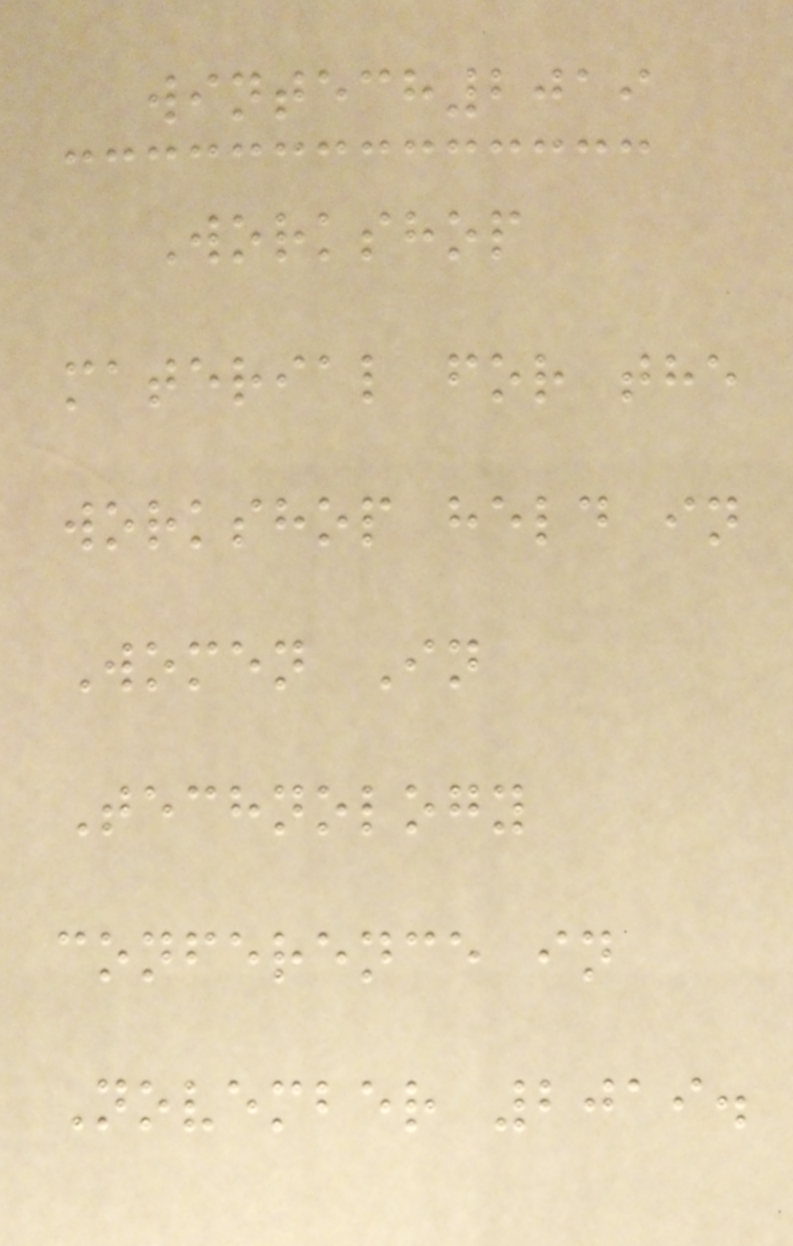wintech2019
Workshop
material for the
workshop held in
Women In
Technology
conference in
November 2019.
